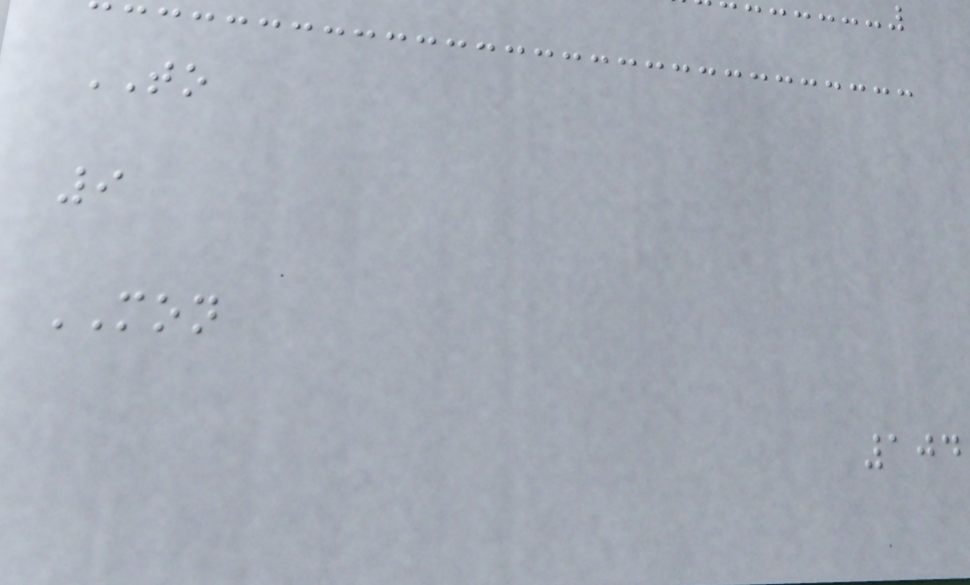TO
9
MON
104
